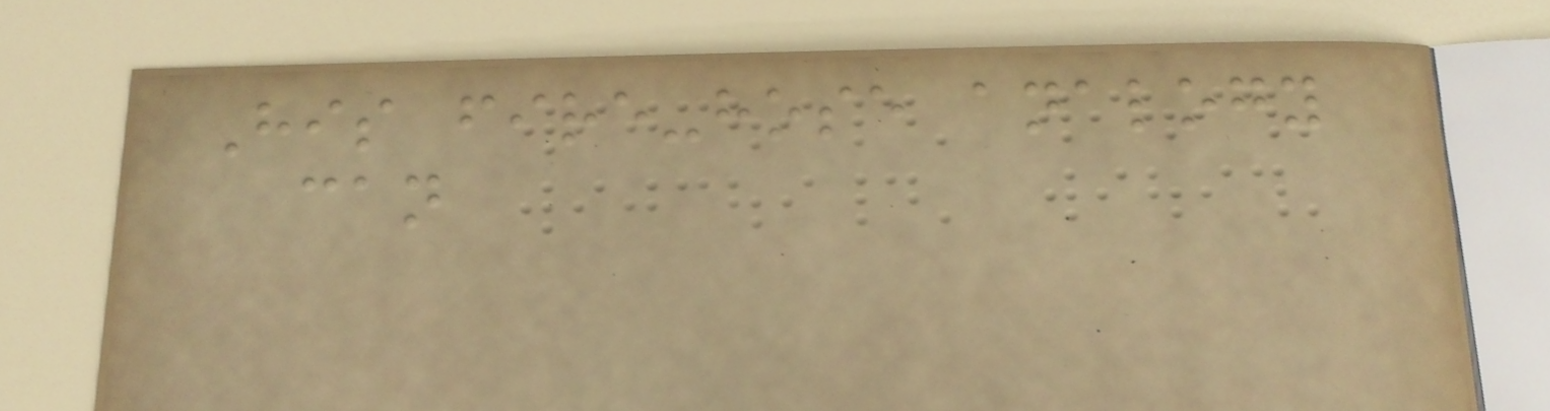His fire-hose analogy
can
